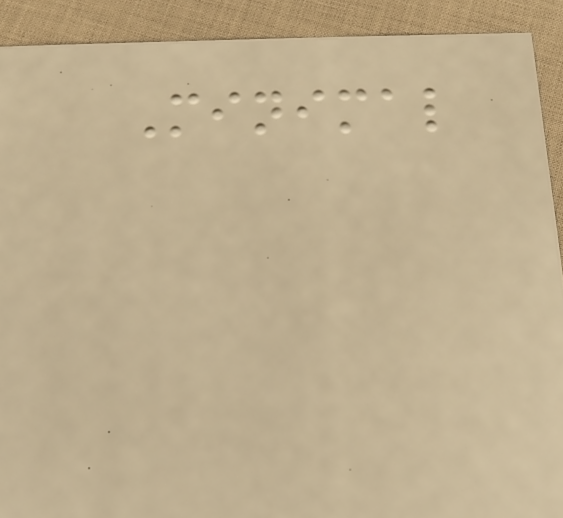Minimal
